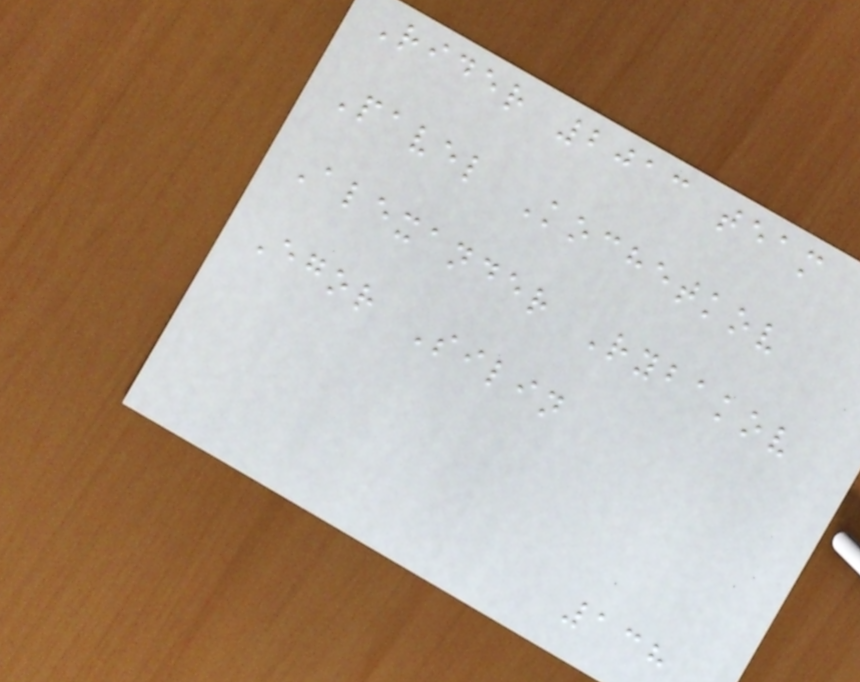Rider 2013 team
Pavel Kochetkov
Alexander Rybakov
Egor Silin
138
